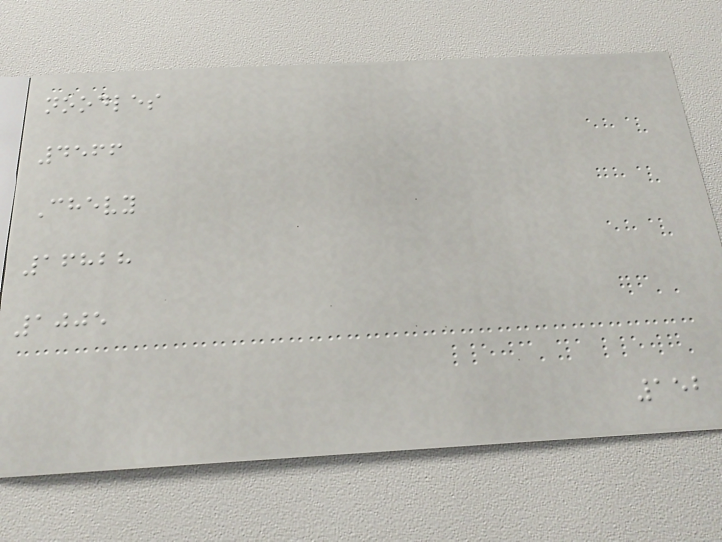noodles
4566
Chevy
16828
1005
152
